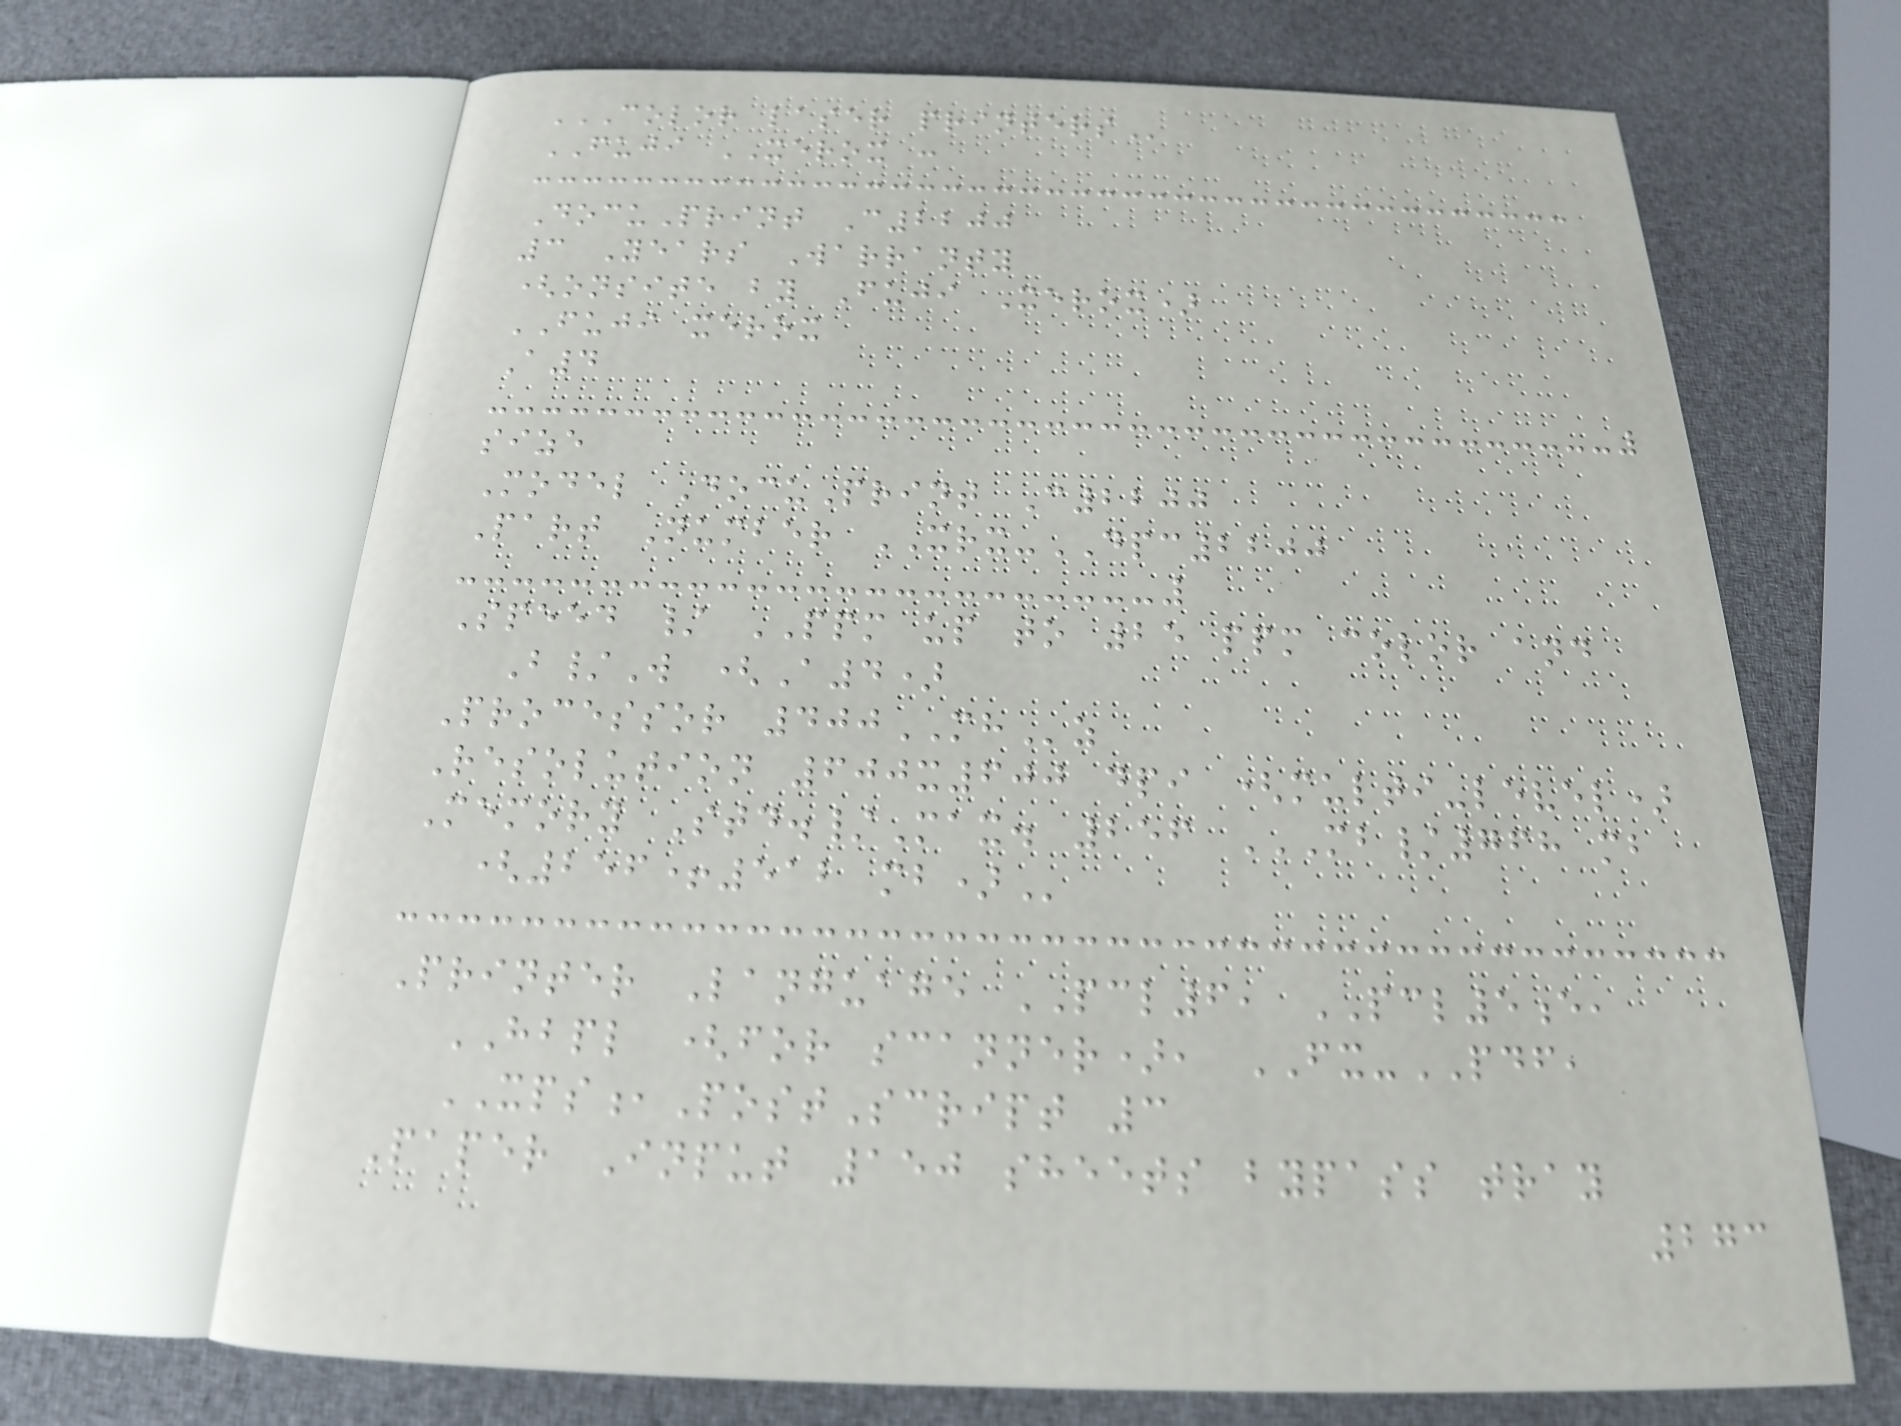COLOR LASER PRINTERS
FUJI XEROX :
DocuPrint C2200
3 Years Warranty
(onsite by Fuji Xerox)
FUJI xerox
A4
size
Model DocuPrint C2200
Part Number XRX-DPC2200
Speed / PPM up to 25 ppm color and
B/W (A4)
Processor 400MHz
Resolution 600x600 dpi (multi-level)
Memory Std./Max. 256 MB/768 MB
(256+512 MB)
Printer Language PCL6, PCL5e,
HBPL (for scanner), FX-PDF,
XPS,PostScript 3
Paper Input 150 sheets bypass tray
273
